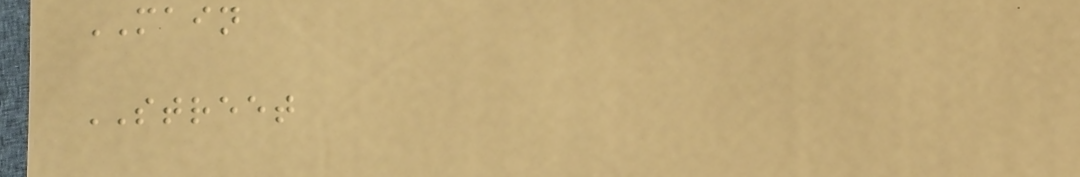MAIN
STREET
